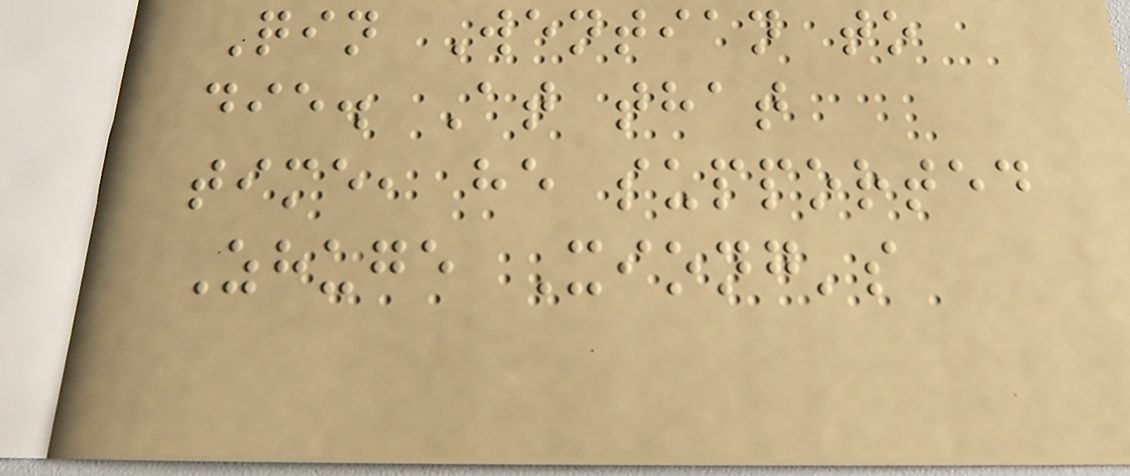Qin Wentian to
die. At that
time, he supported
Zhuge Xiong's
